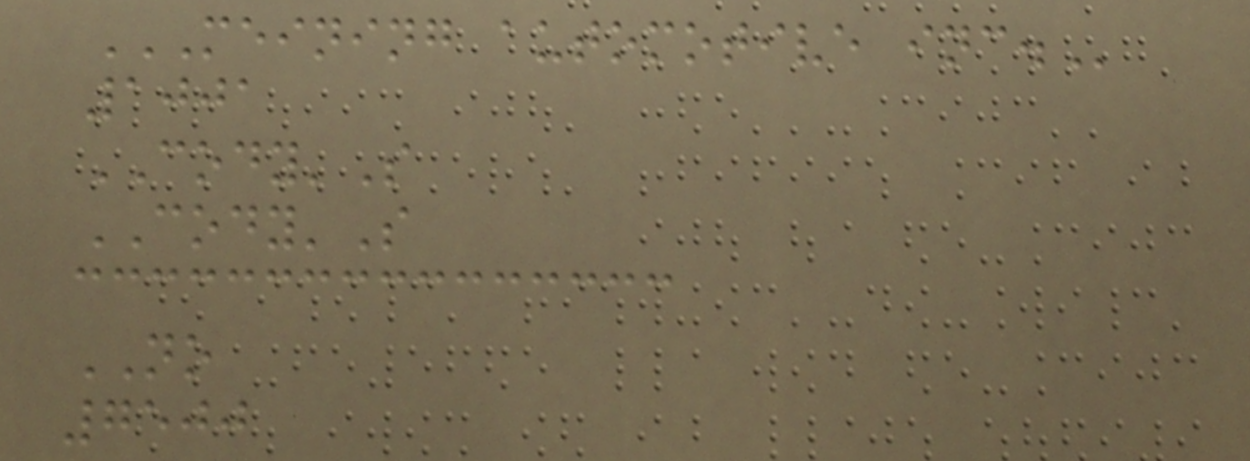MEINING AUTOMOTIVE INC.
1001
CODY'S
CODY'S
NO
7500
